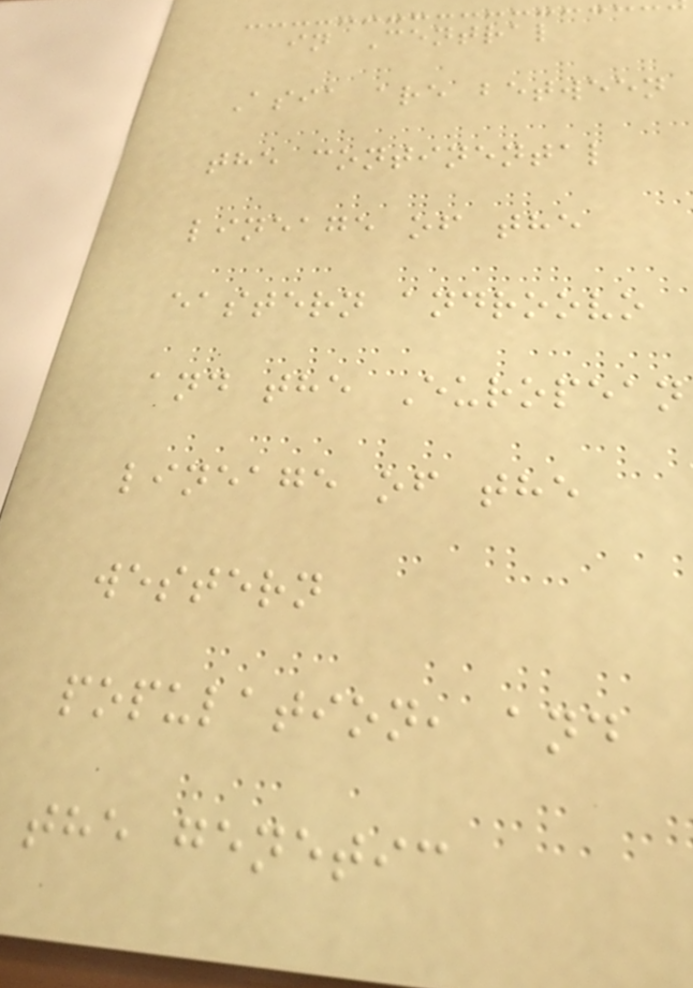in Central
Asia are between
the continental
lineage of the
eastern androovo
and the European
lineage of the
western
population, and
the genetic
